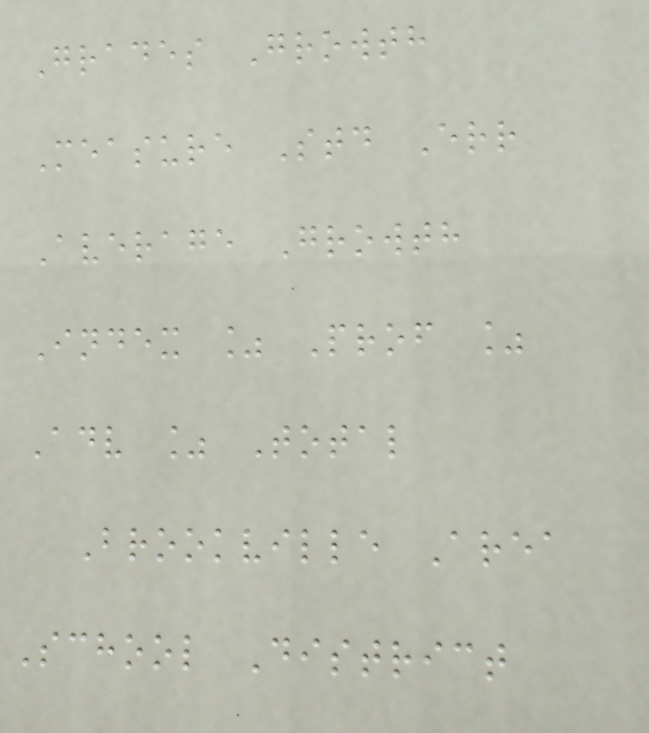Grades Growth
Measure Std Err
Average Growth
Index % Prof %
Adv % Total
Brookville Area
School District
